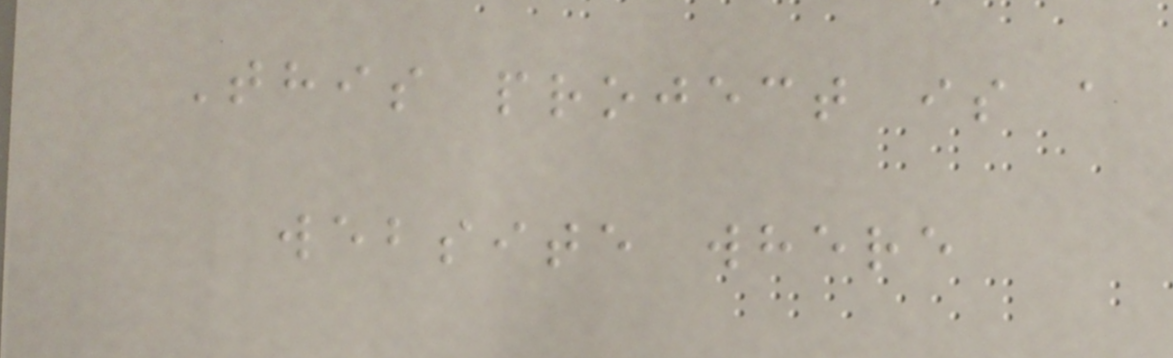This project is a
website where
